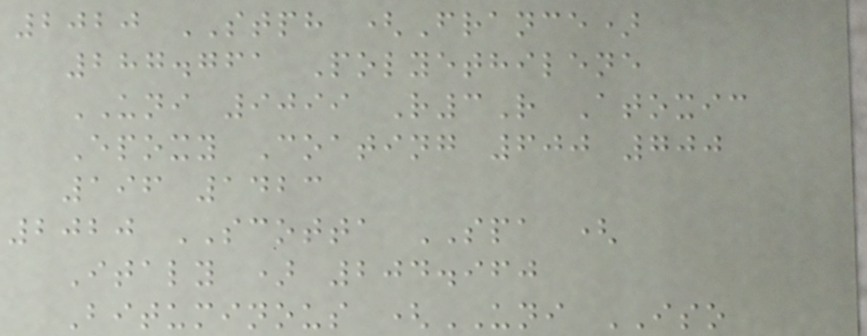2020 STPH (France)
287.761 Polyethilene
UNI 9099 R3R Atoxic
Epoxy Coating 600 700
196 1423
2020 SCOTTA SPA (
Italy ) 204.960
Bituminous (UNI ISO
